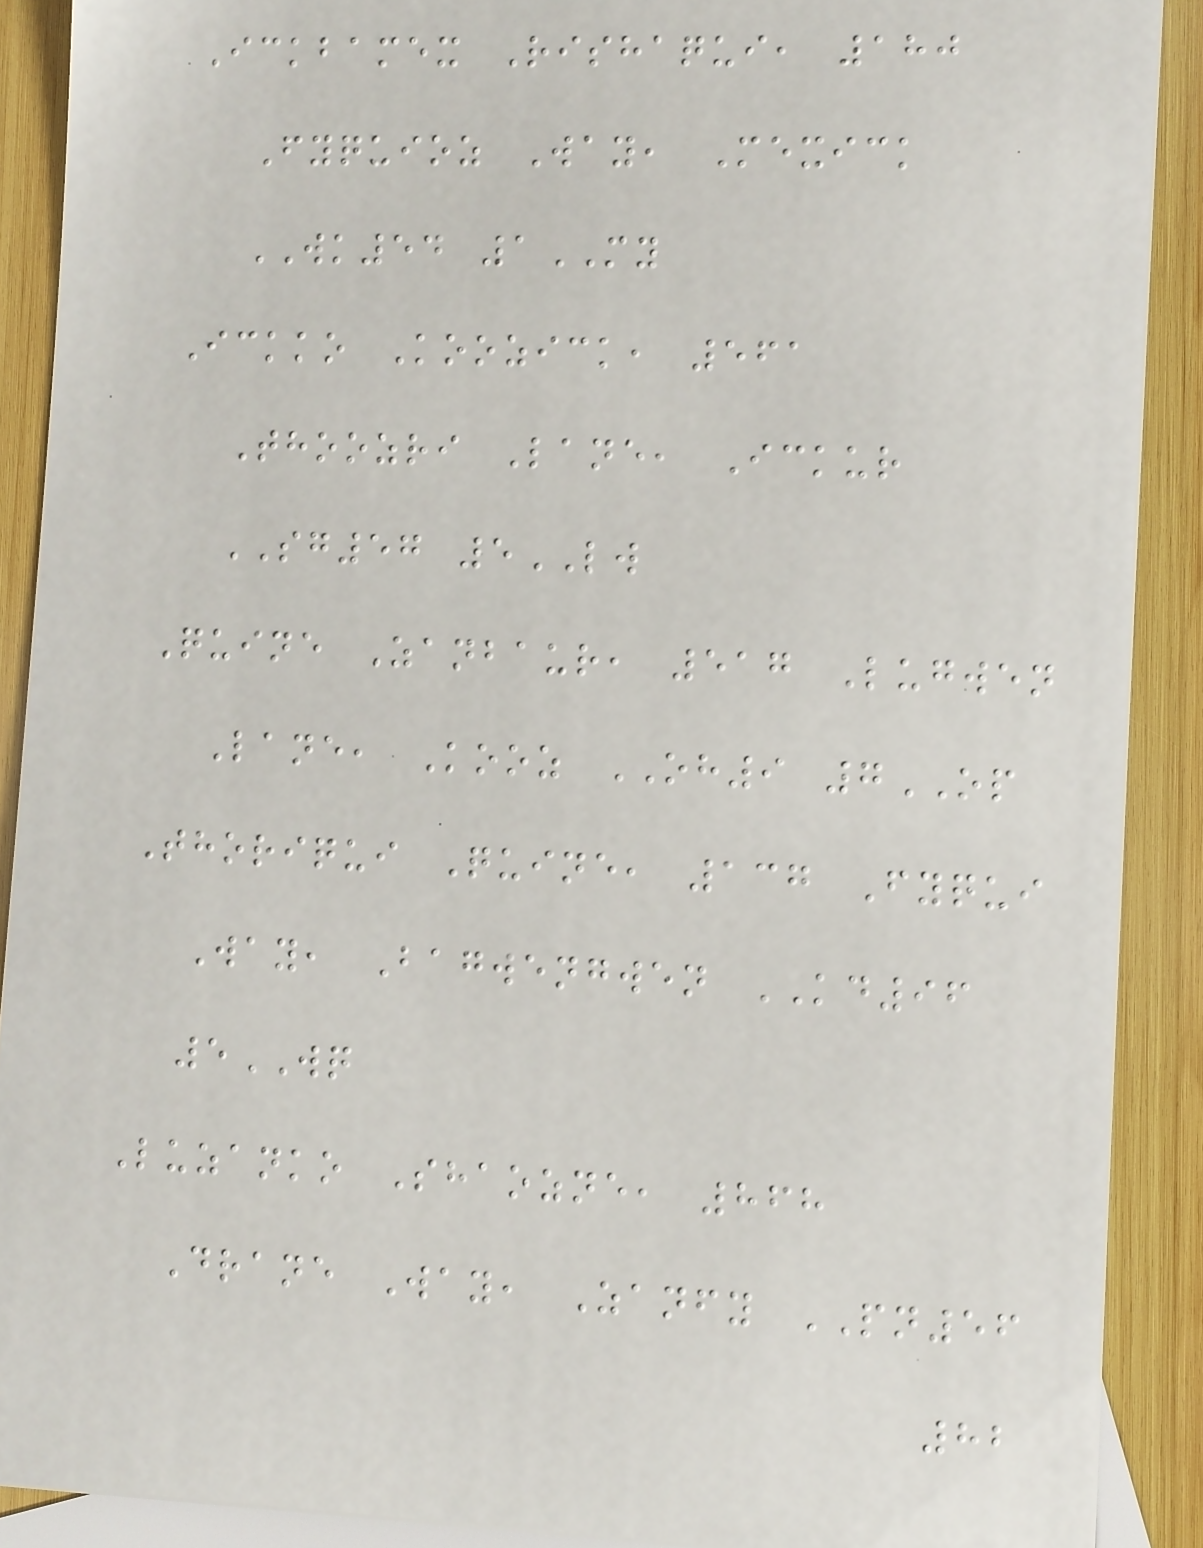Ickbamex Rishaqui, 180
Fyquioz Way, Mexick
WK54 1MY
Ickko Koozick, 561
Thoozri Lane, Ickur
SG57 5LW
Quine Zanbaur, 517 Lugwen
Lane, Kooz OH9 7OP
Thoriqui Quine, 137 Fyqui
Way, Bagwengwen KD96
5WQ
Luzanko Shaozne, 868
Drane Way, Zanfy PN56
82
